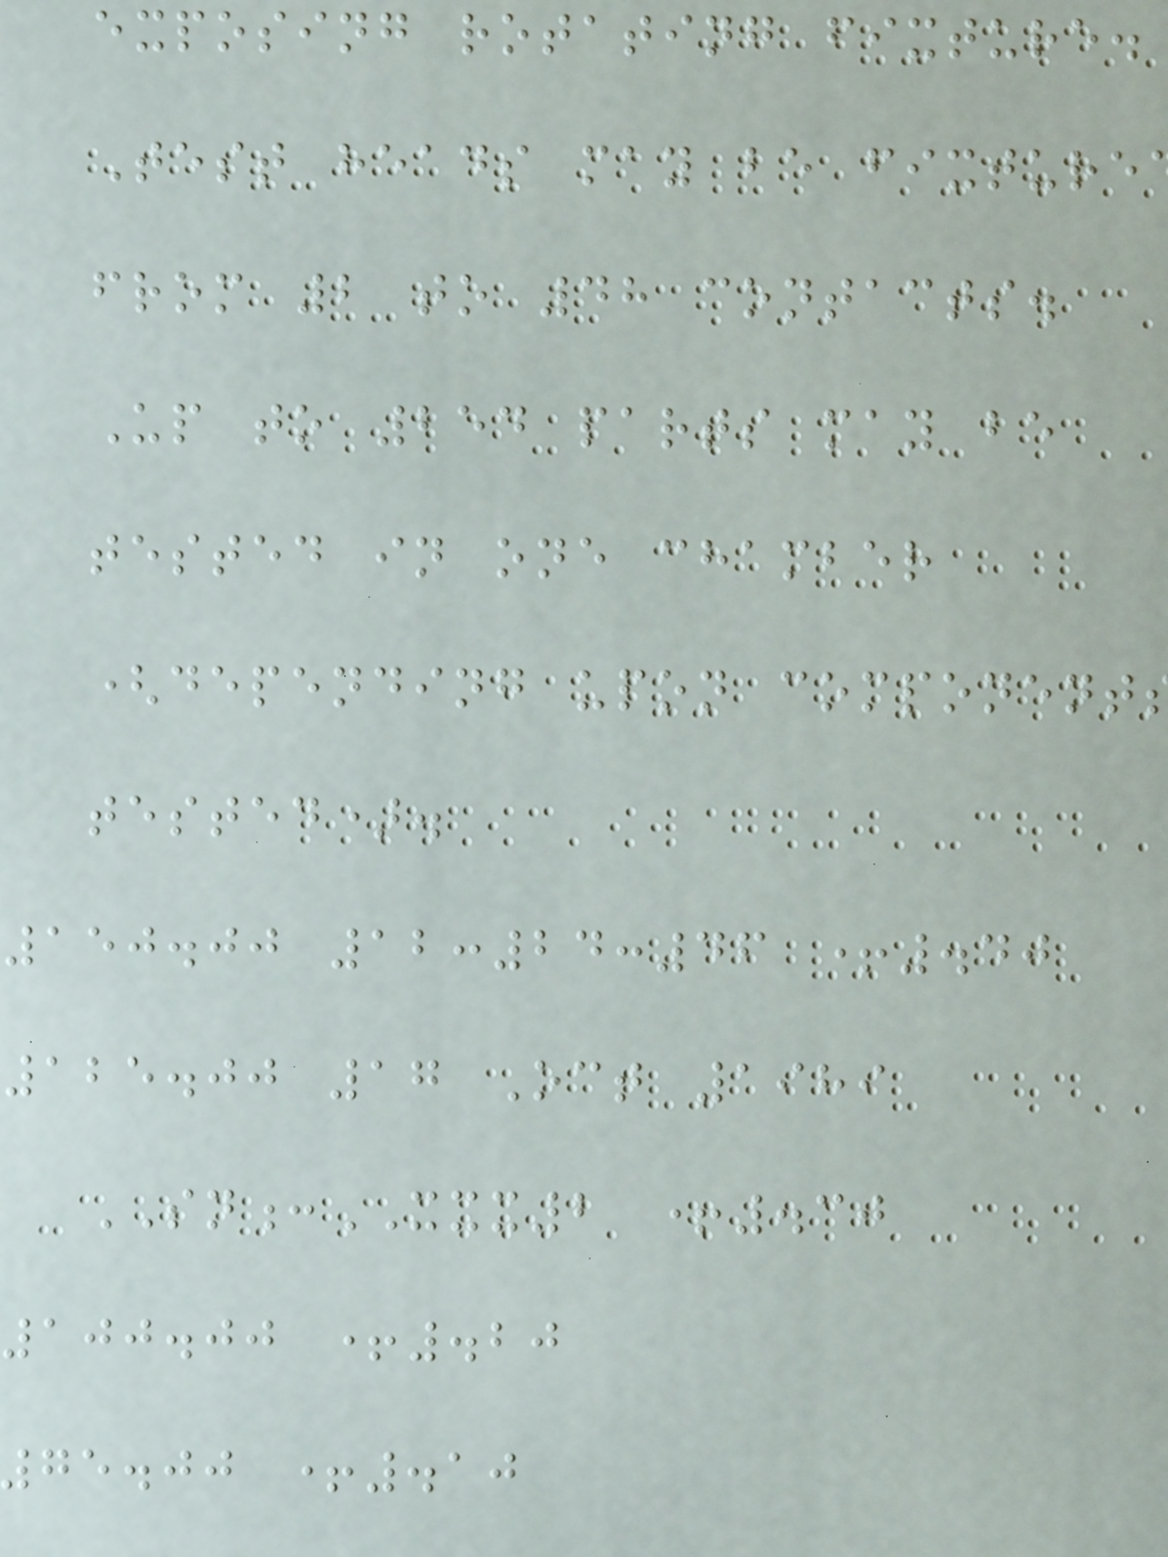exposing rotating fixture.
Test heads may be fixture
from 2 to 48 contacts.
Up to 254 parts may be
tested in one chamber
(depending upon component
tested).
150.00 12:24:46 +.40
125.00 17 Oct 1989
SN:XXX2 +.30
100.00 +.20
75.00 +.10
